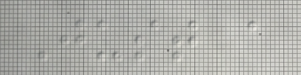Just a
